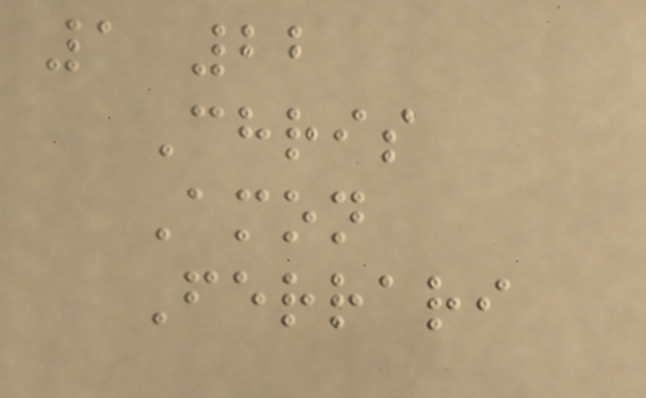1 22
Chris
Amon
Ferrari
